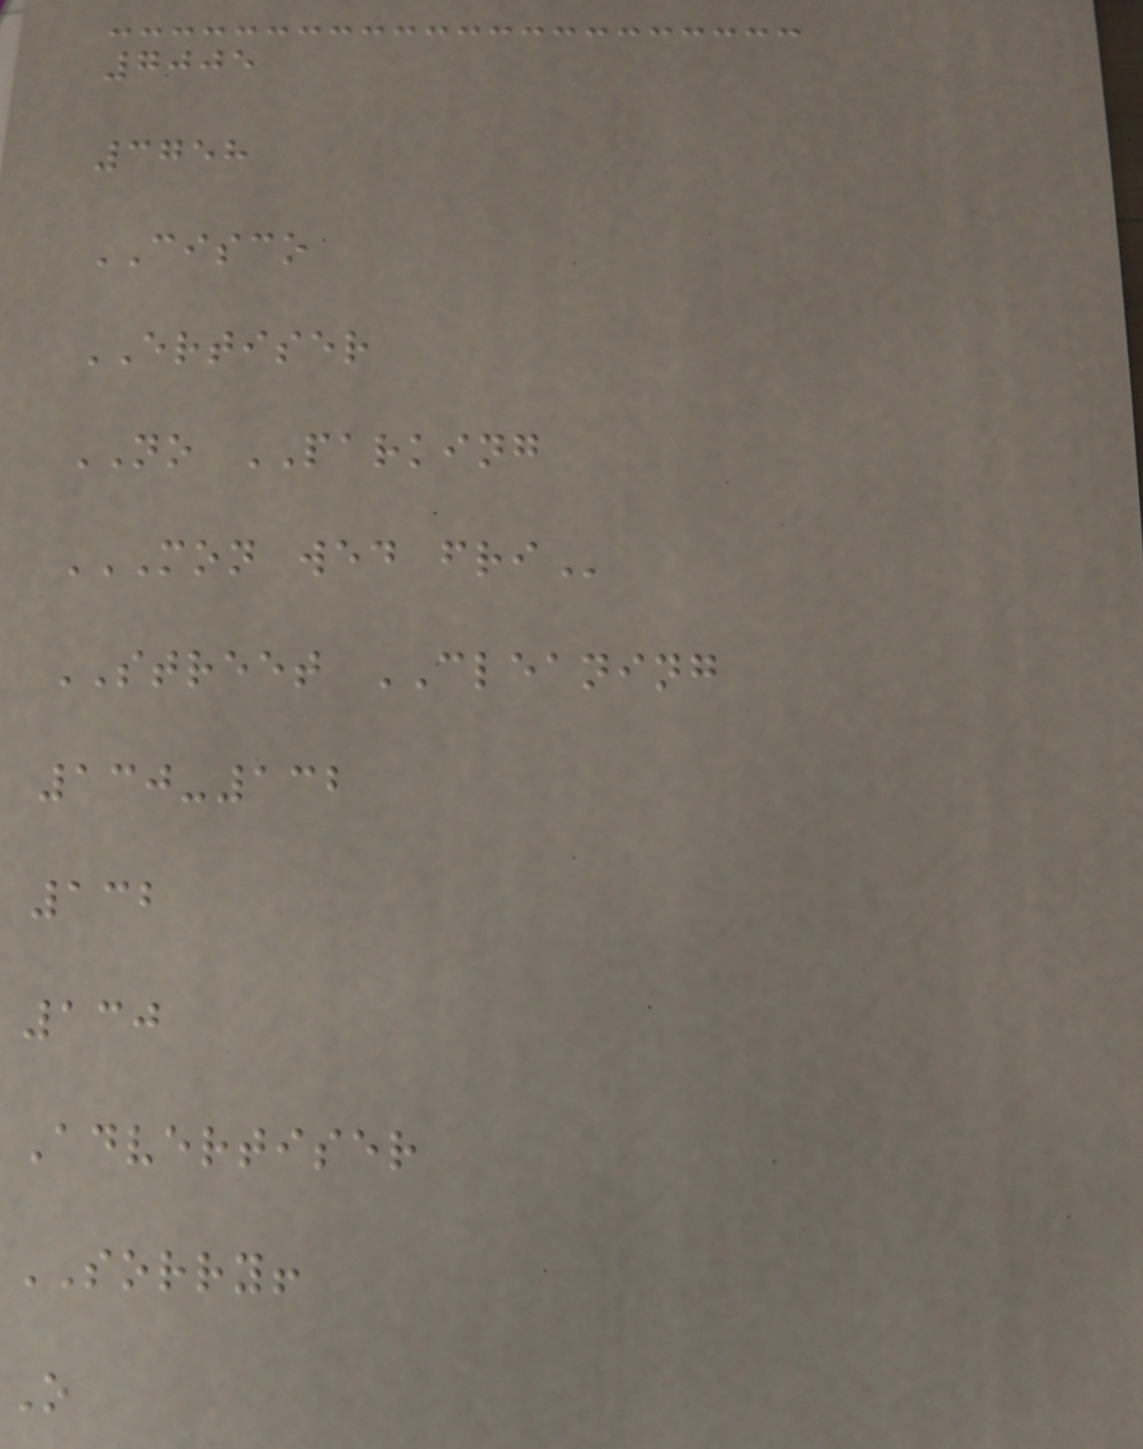7005
3758
CISCO
ERTISER
NO PARKING
MON WED FRI
STREET CLEANING
130-132
132
130
Advertiser
SORRY!
O
